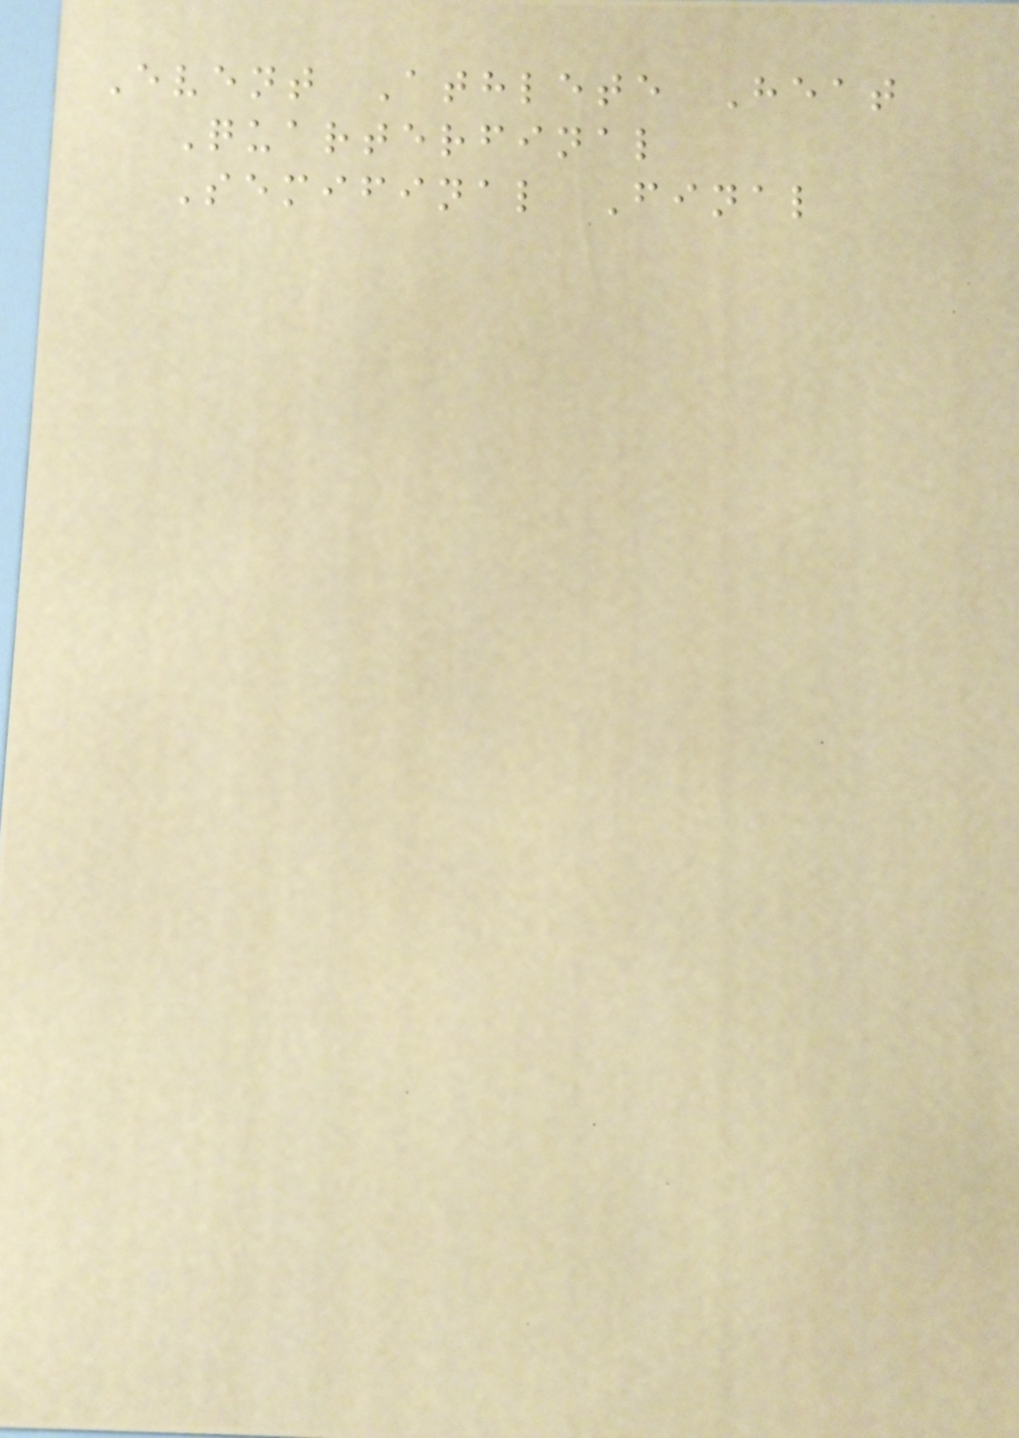Event Athlete Heat
Quarterfinal
Semifinal Final
